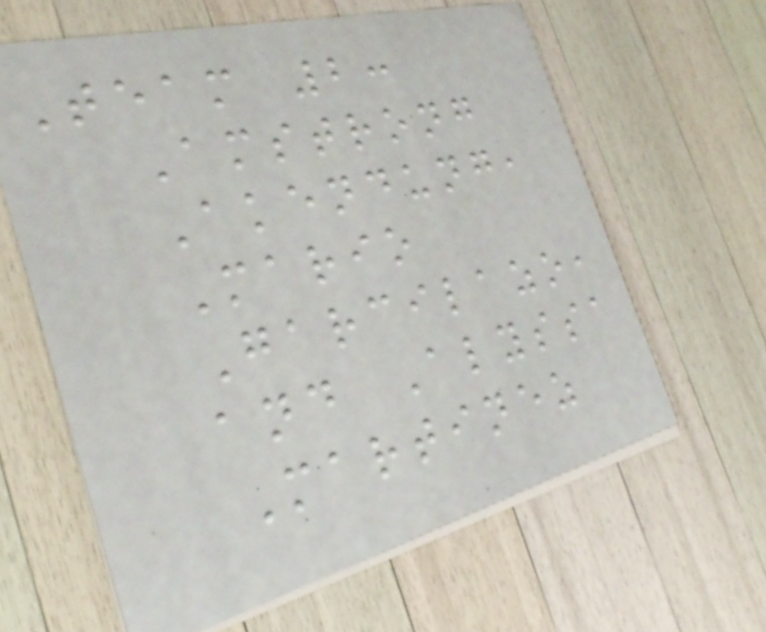Team 2:
Amstrong
Akendung,
Mario
Garcilazo,
and Alyssa
Martinez
